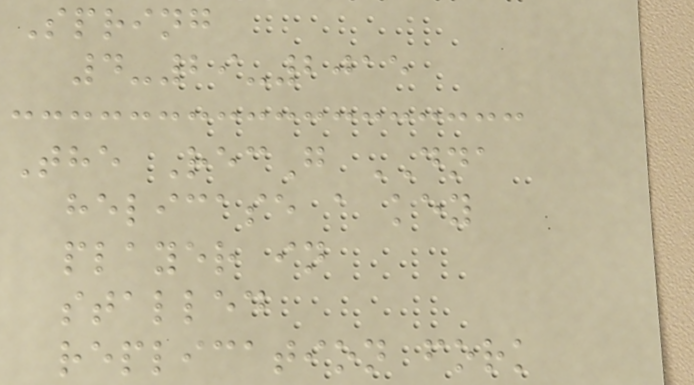Spring
4-29-2015
The RecG DNA
helicase a key
player in
stalled
replication fork
